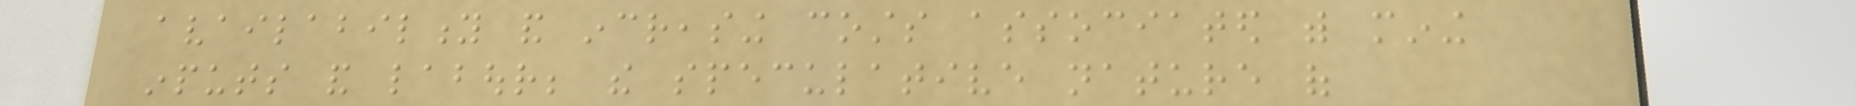availability and increasing costs associated with mining
inputs and labour; the speculative nature of
